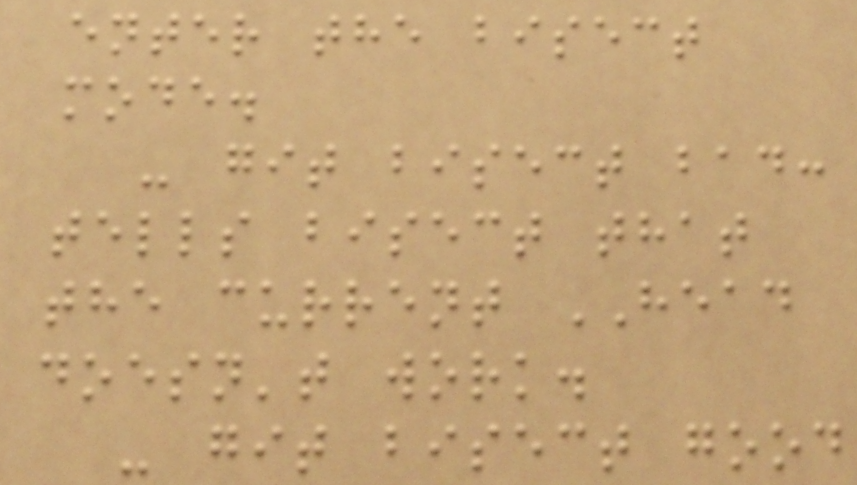enter the bisect
mode.
- git bisect bad:
tells bisect that
the current HEAD
doesn't work.
- git bisect good
